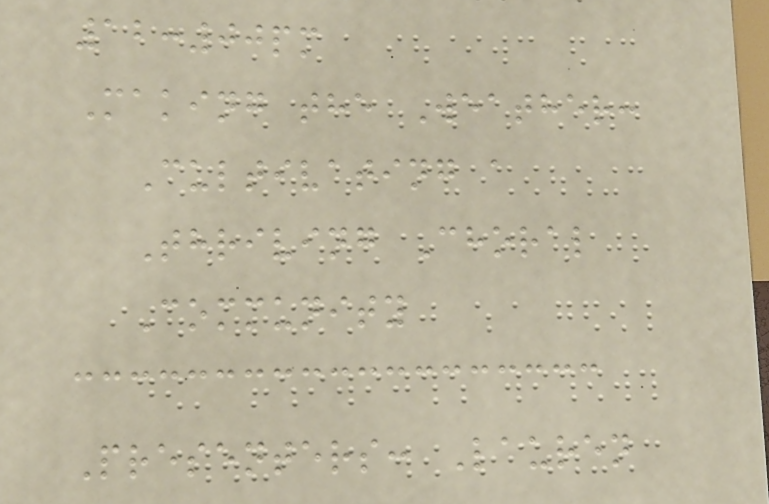12:00pm
Making the Weather:
Cultivating a
Thriving Choral
Community
Presenters: Lauren
